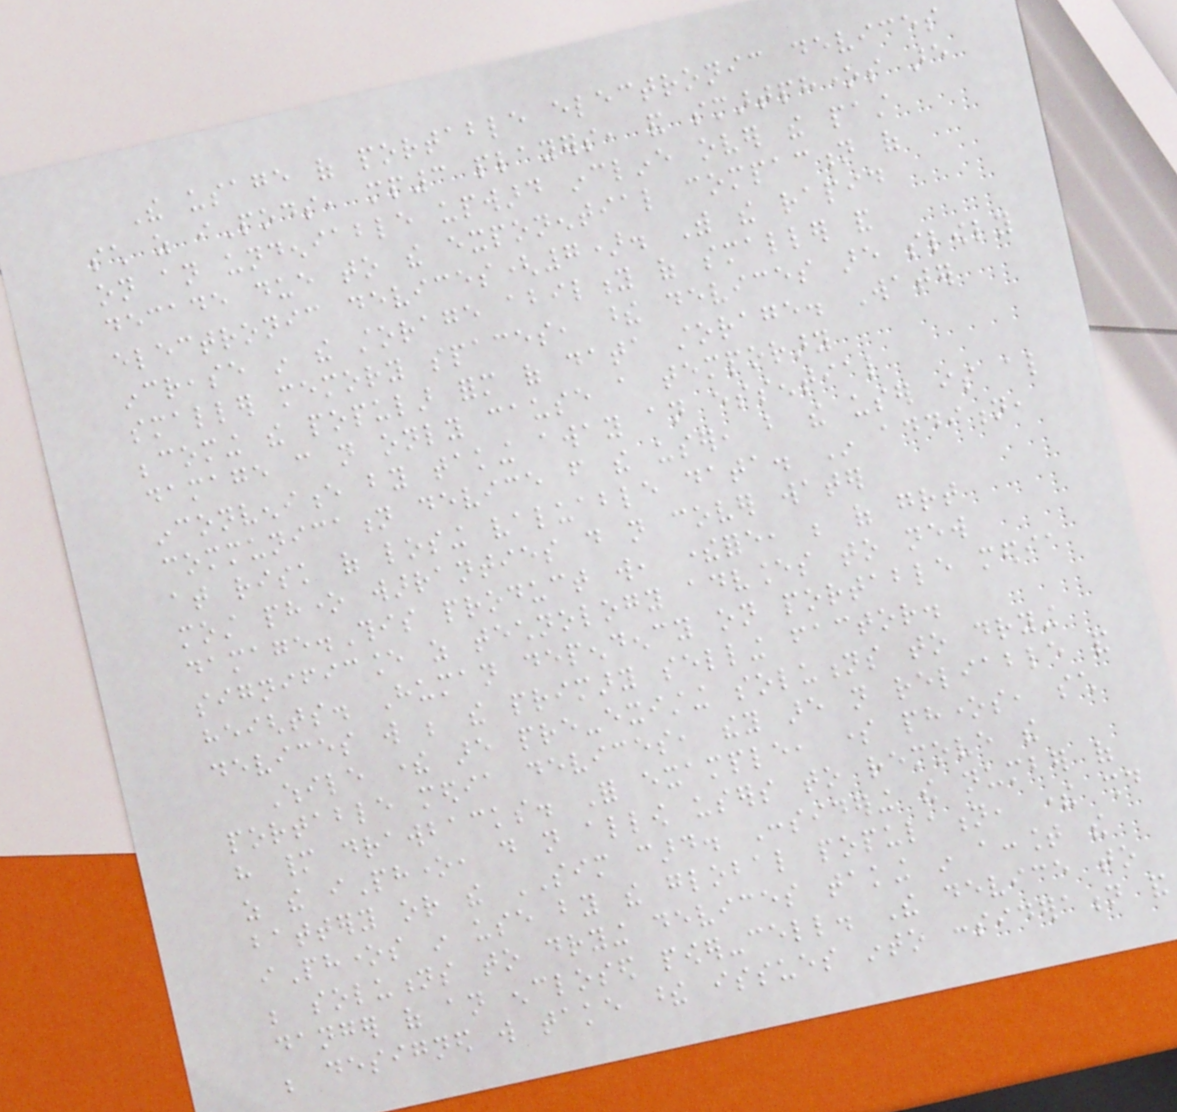The usage of portable electronic devices
such as iPods, mp3 players, and smartphones are
on an undeniable upward incline over the past
decade due to the exponential compaction of
electronic devices(7). With the rapid
increase in the storage ability of smaller and
smaller memory spaces, these devices are slowly
becoming the popular form of data storage. Water
damage can not only cause a temporary
inconvenience by taking away an essential
communication device from the user, but the user is also
at risk of losing valuable data. In addition,
most phone warranties do not cover water
damage.This product will, therefore, be of great
significance as technology advances to new
heights. Human dependency on portable media
devices will be the primary selling factor.
While there are pre-existing solutions to drying
portable media devices, they are not reliable and
have many drawbacks. For example, some phones, such
as the iPhone, do not allow users to remove the
battery or the SIM card. Considering the number of
iPhones in use by the global population, there should
be solutions to drying devices taking in account the
danger of an enclosed power-cell. The device to
be designed will take these issues into consideration and
